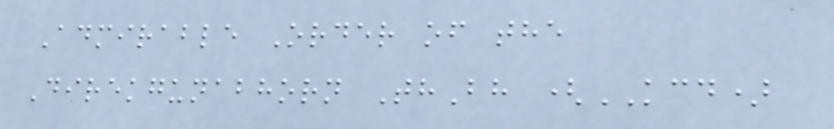Admirable Order of the
Direkgunabhorn ThBh (KCD)
